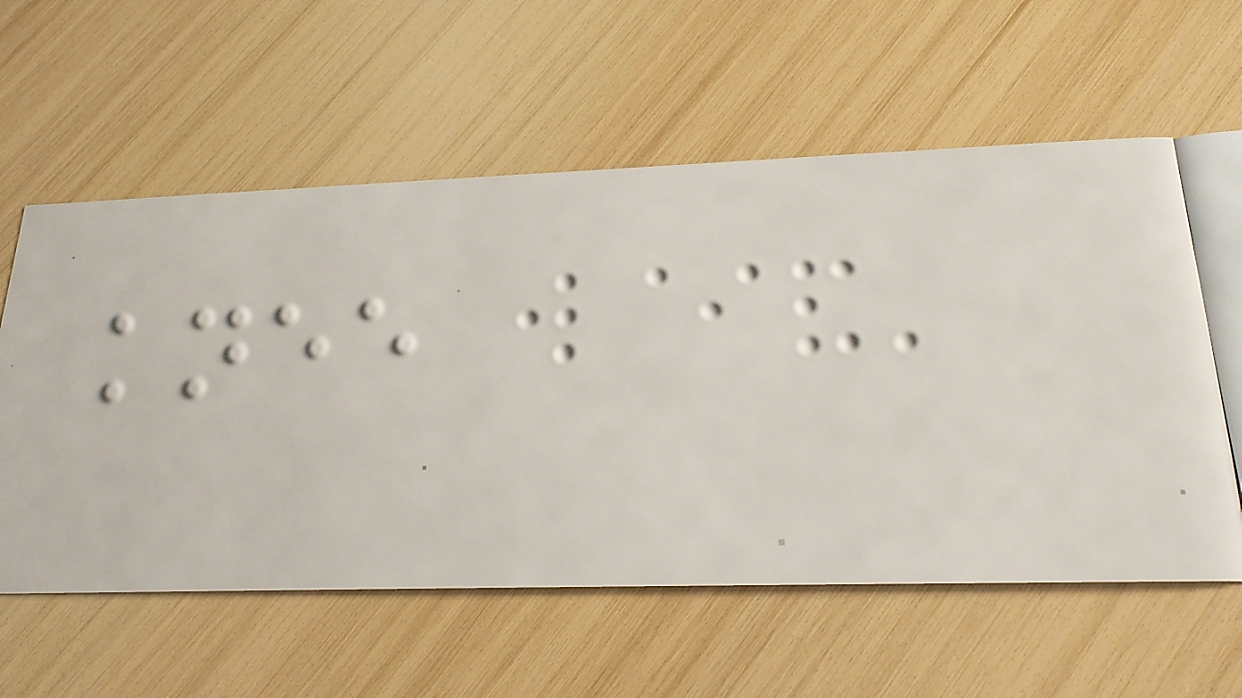knee
